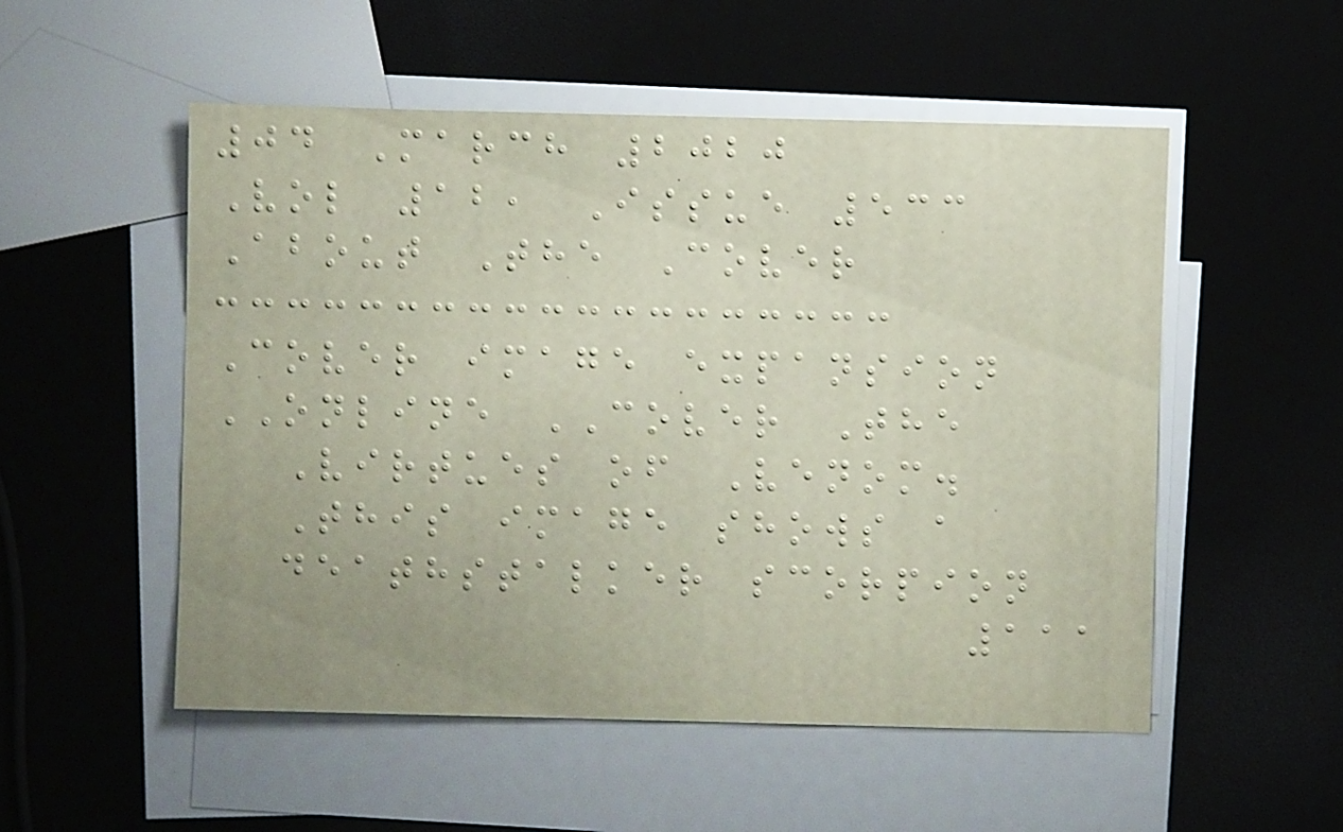04 March 2020
Vol 12, Issue 533
About The Cover
Cover image expansion
ONLINE COVER The
Virtues of Venom.
This image shows a
deathstalker scorpion
111
